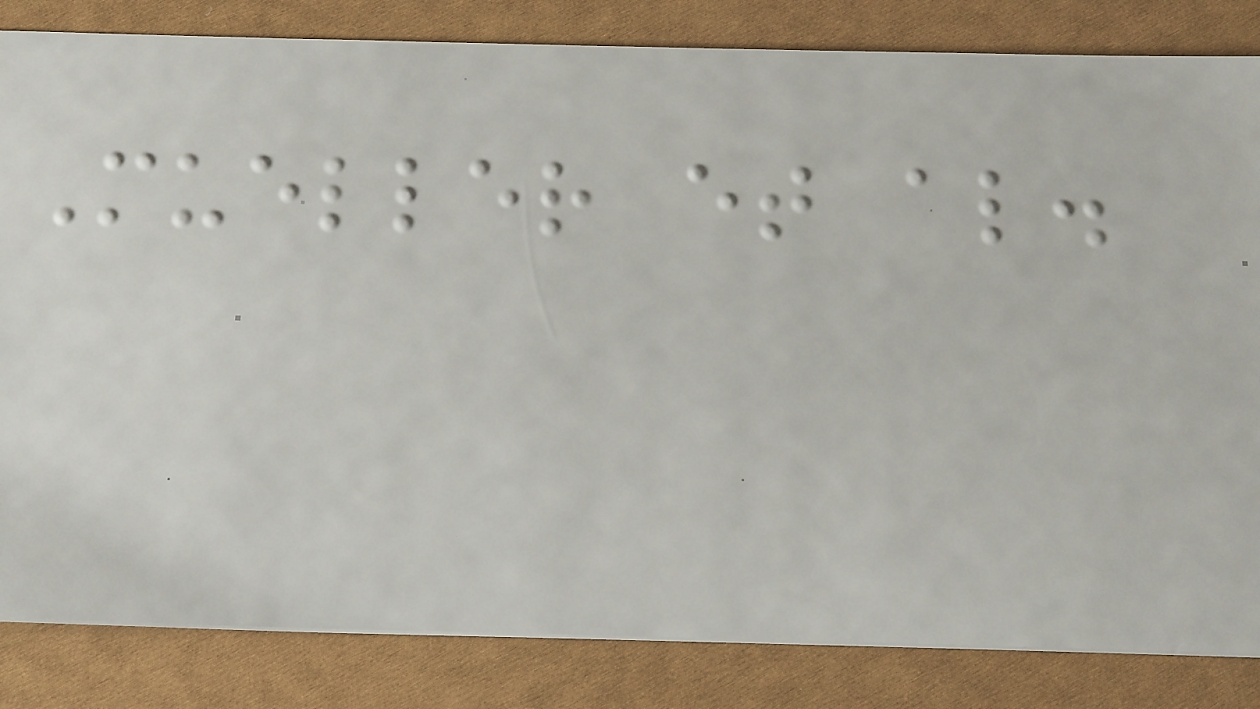Mueller et al.
